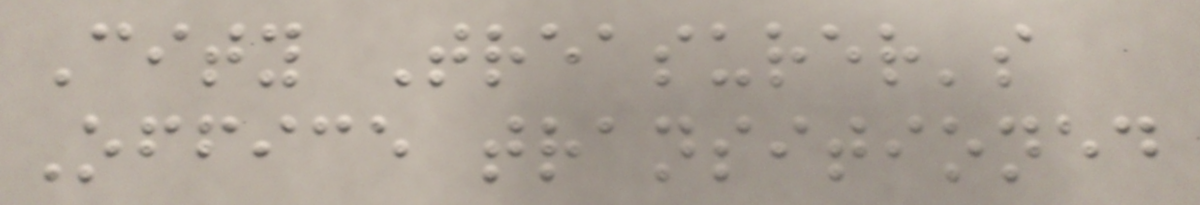City Treasurer's
Office transitioned
